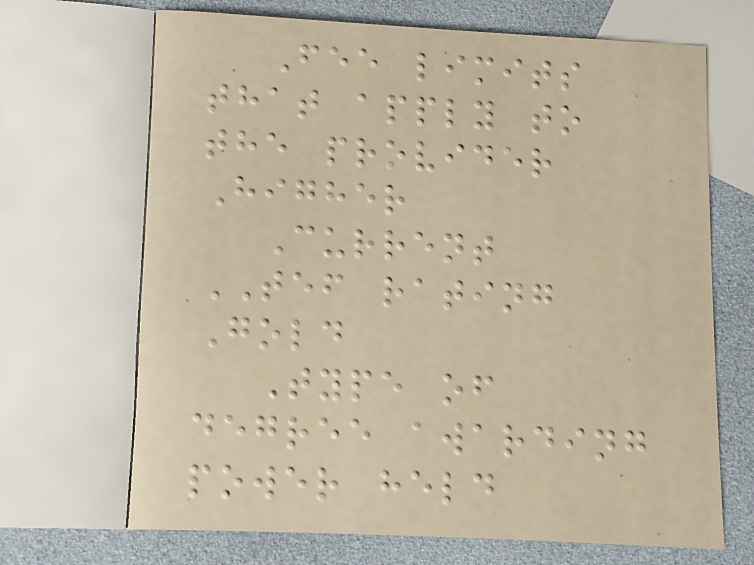Fee limits
that apply to
the provider
Higher
Current
TEF rating
Gold
Type of
degree awarding
power held
